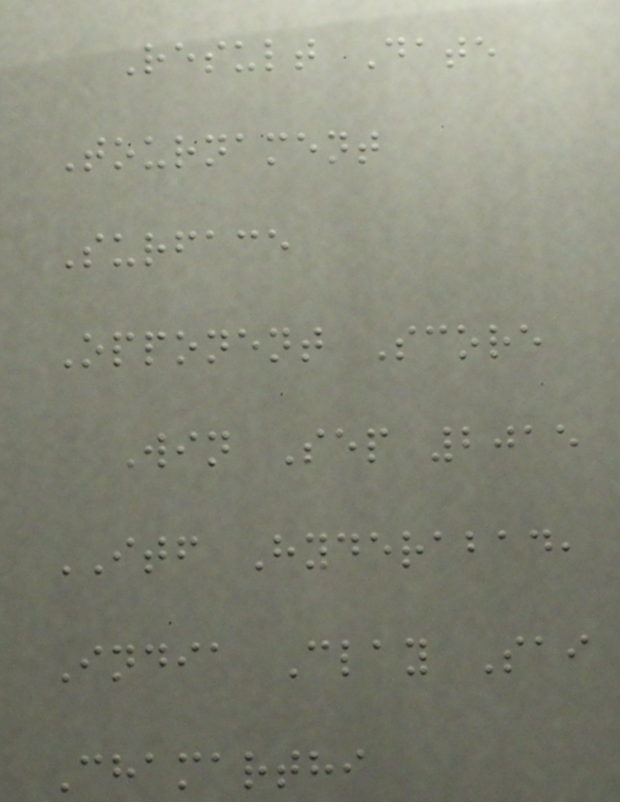Result Date
Tournament
Surface
Opponent Score
Win Sep 2015
ITF Hyderabad,
India Clay Sai
Chamarthi
